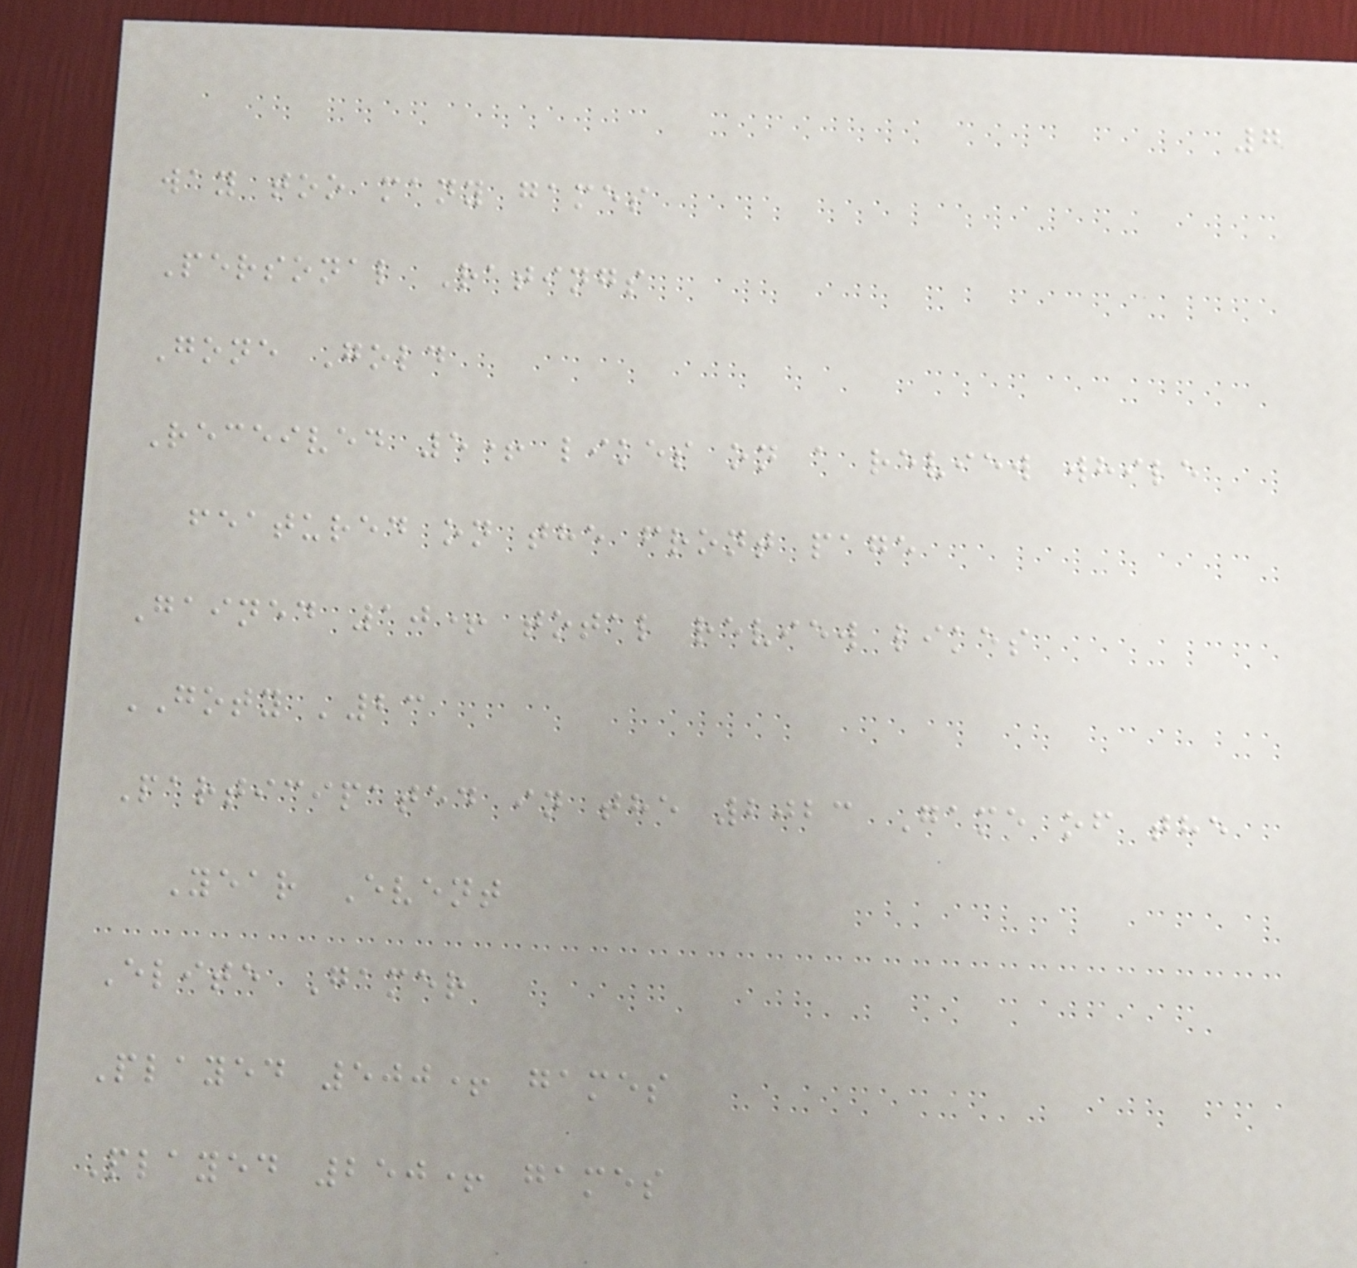7
way too many games
Personal Ratings
Gone Gold
Received 5+ likes on a review while
featured on the front page
Gained 10+ total review likes
GOTY '23
Participated in the 2023 Game of the
Year Event
Elite Gamer
Played 500+ games
Played 250+ games
